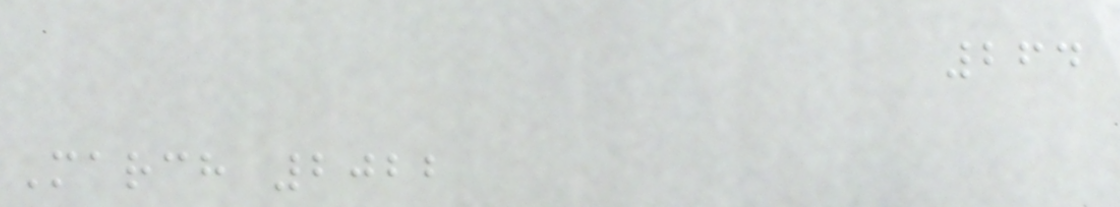264
March 2022
